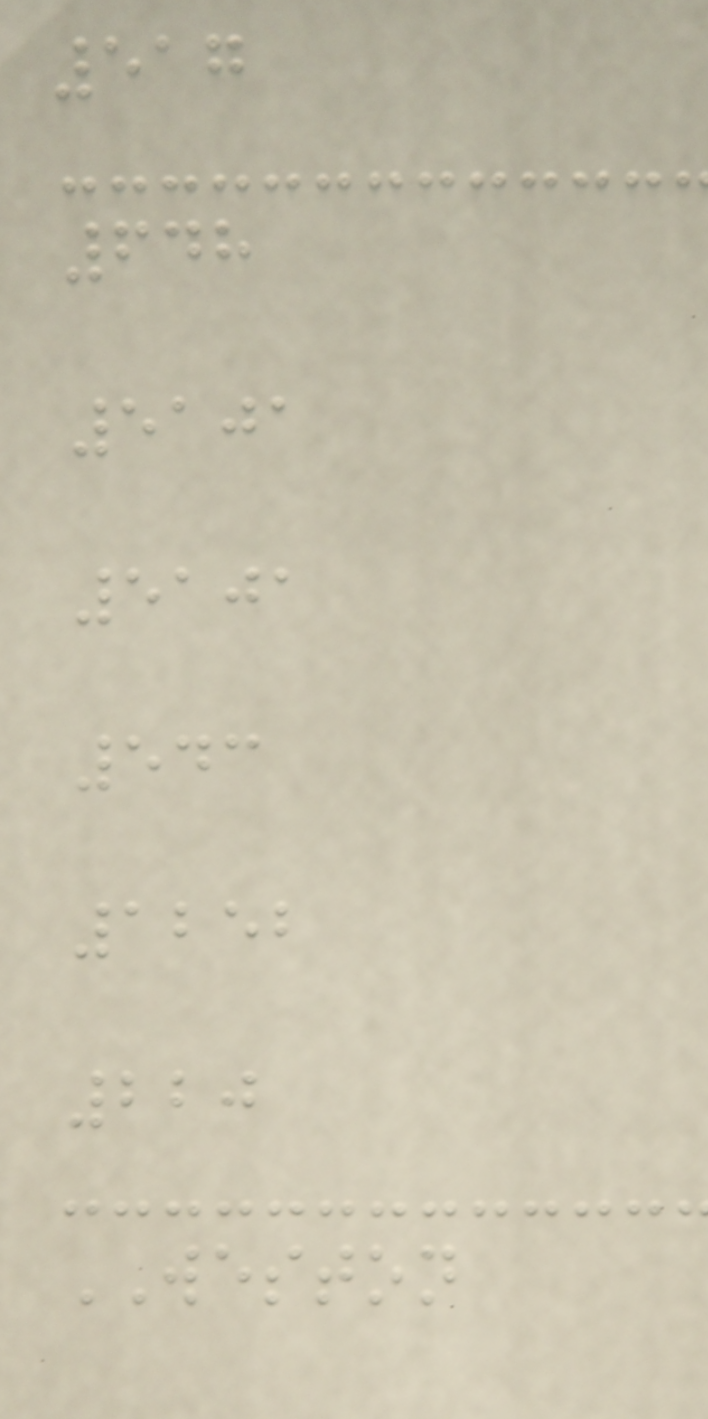517
648
5101
5101
543
1252
220
WESTON
